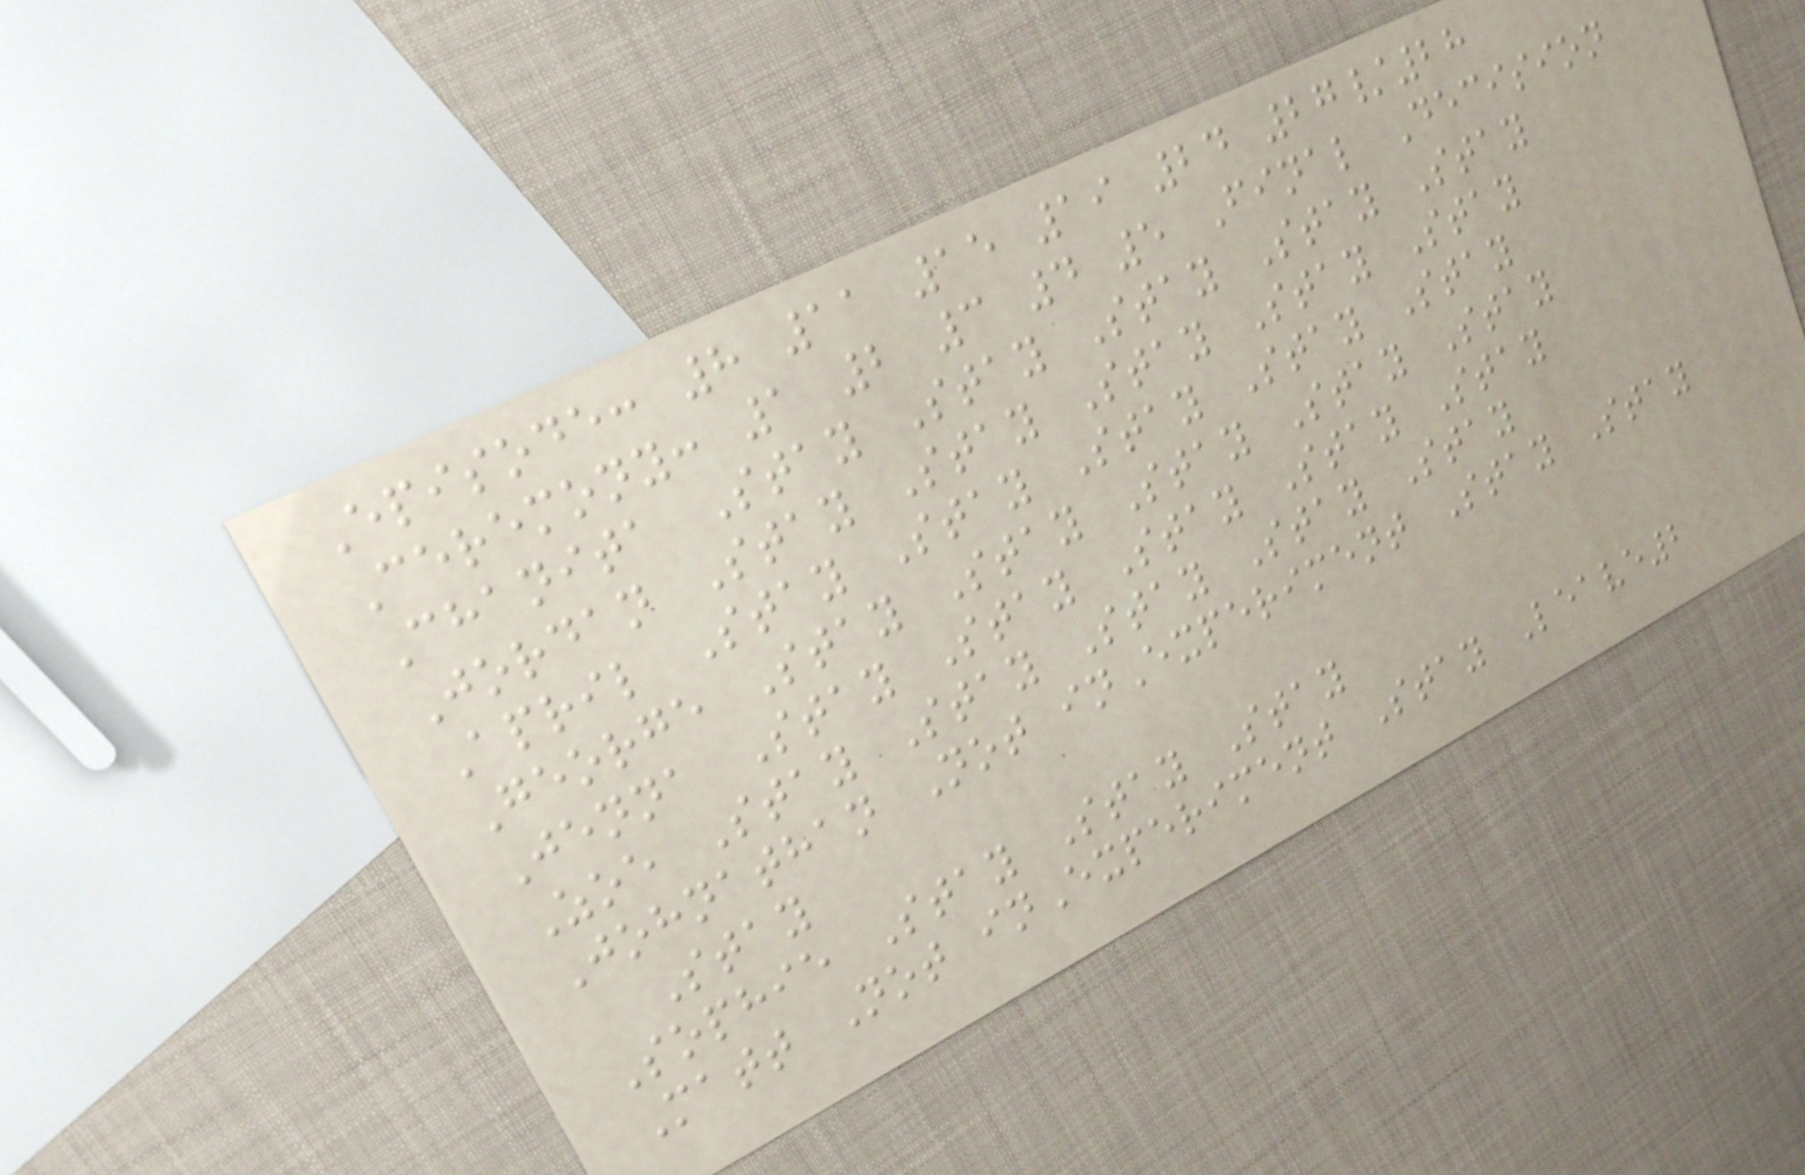Episode: 8 11 15 19 24 27/28
Ceremony: 1 2 3 4 5 Final Decision
Chanita Stay Stay Stay Stay Stay
Jordan Stay Stay Stay Stay Stay
April Stay Stay Stay Stay Stay
George Stay Stay Stay Stay Stay
Jenna Stay Stay Stay Stay Stay
Zoe Stay Stay Stay Stay Stay
Johnathan Not inExperiment Stay Stay
Stay
Sophie Stay Stay Stay
Matt Not inExperiment Stay Leave2
